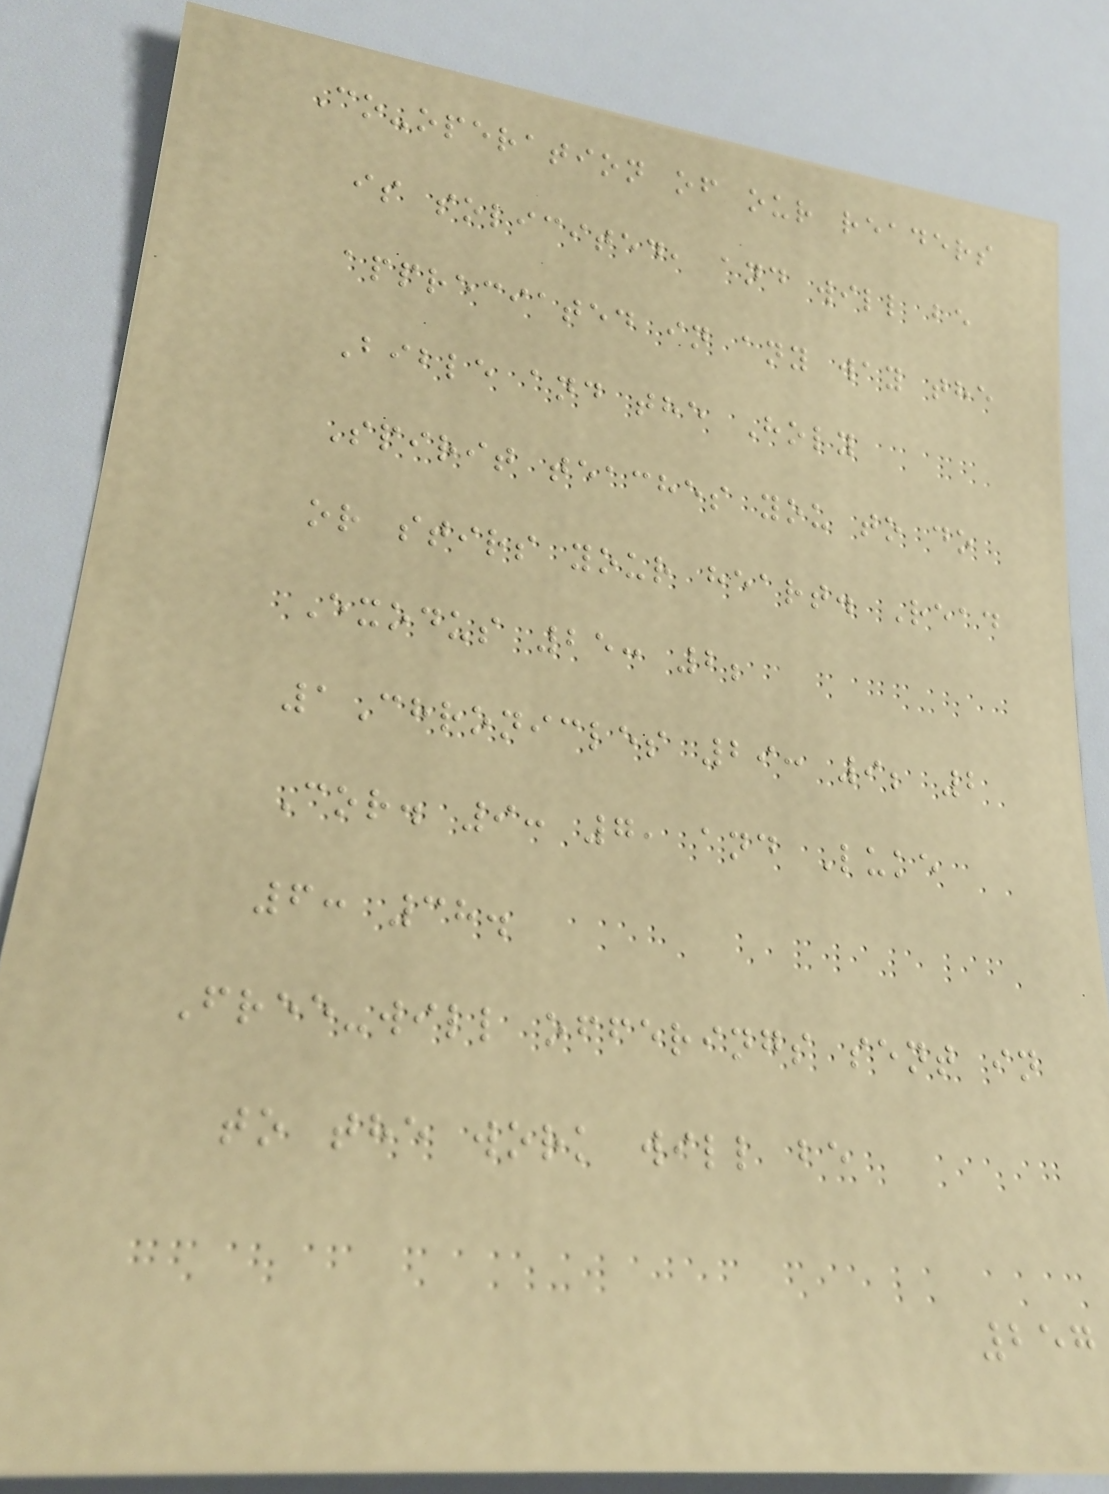Co-operation of our readers
is solicited, and will be
appreciated in any way the
Bible and the Holy
Spirit teaches you to do
or stirs your heart. Read
Exodus 25: 2;
1Chronicles 29: 9; 2
Cor. 9: 7, and Luke
6: 38.
Free-will offerings sent in
to the work will be
257
